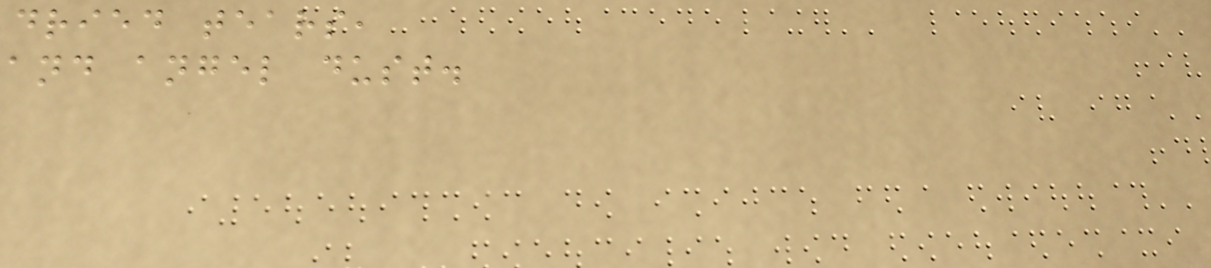dried tears,
and angel dust.
